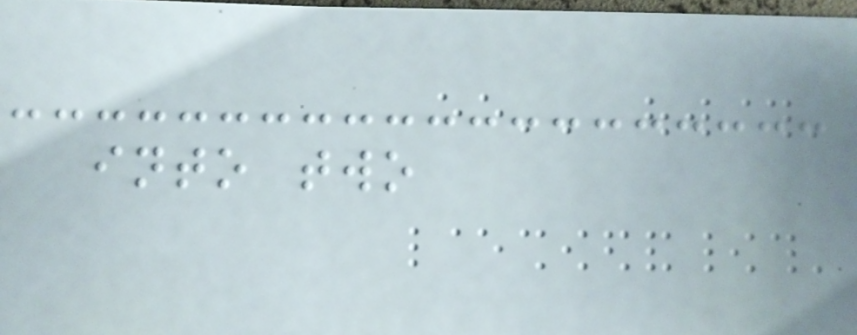into two
